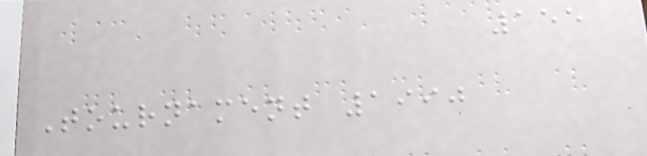155
Tournament 1990
